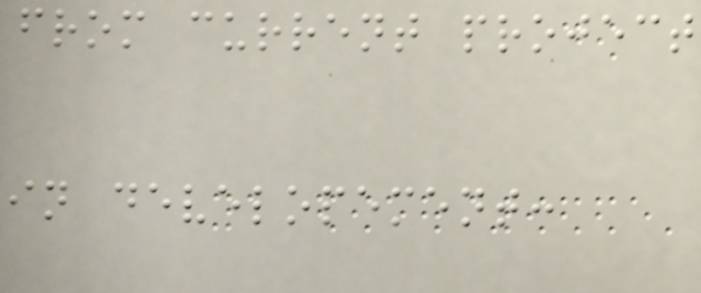from current project
in developement:
